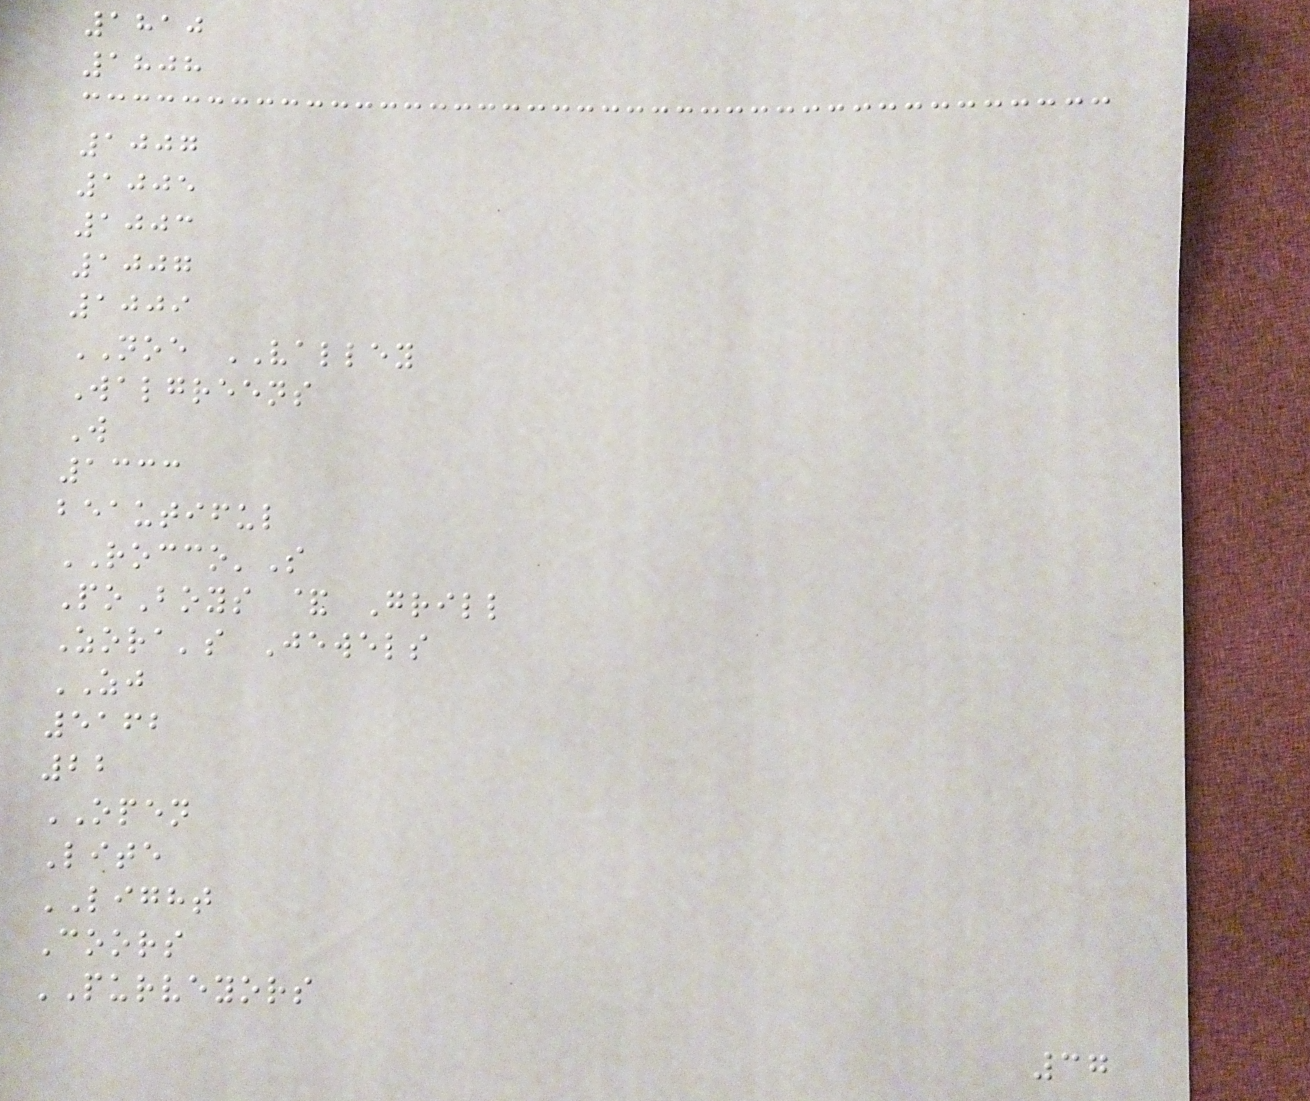1810
1808
1007
1005
1003
1007
1009
NOE VALLEY
Walgreens
W
1333
beautiful
ROCCO'S
PoBoys & Grill
Zora's Jewels
ZJ
5162
22
OPEN
Lite
LIGHT
Coors
PURVEYORS
37
